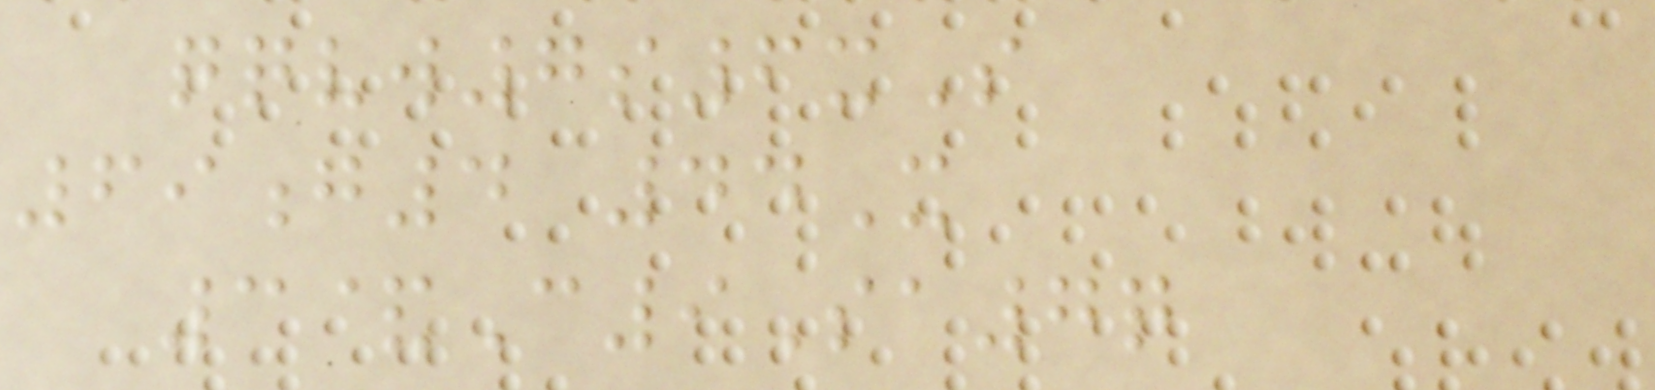qqvw7s6xS
69g4 44X
3&C9Sa7q
